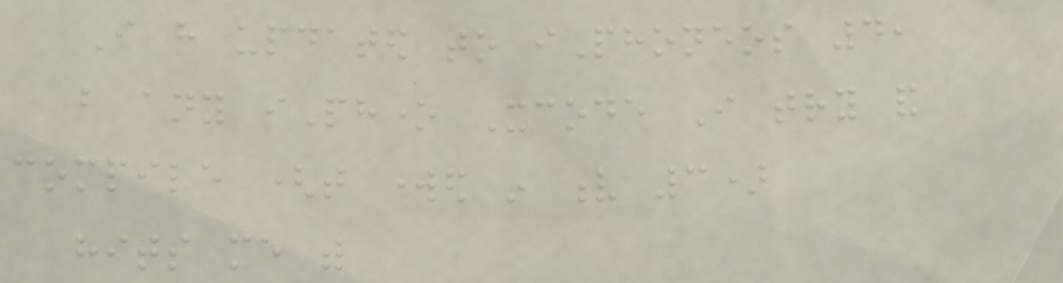I have updated to iPhoneos 4,
but any iPhone Xcode I try and
compile (that worked in v 3)
hits me with
